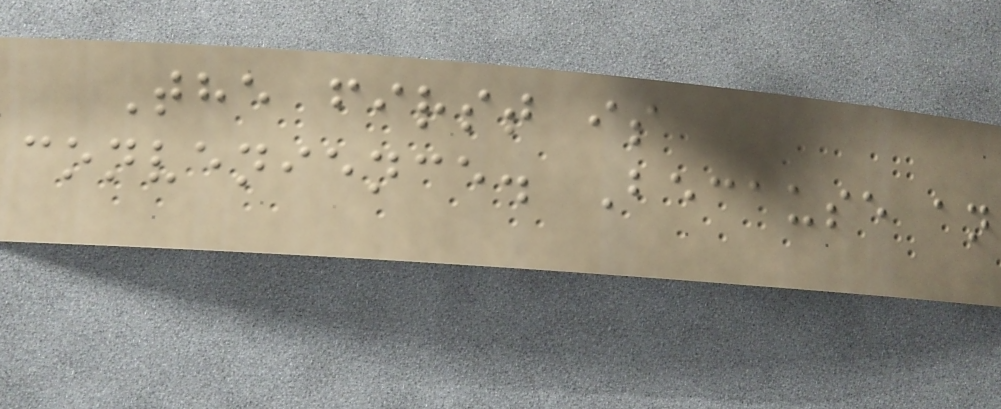The first is
convenience. Because an
